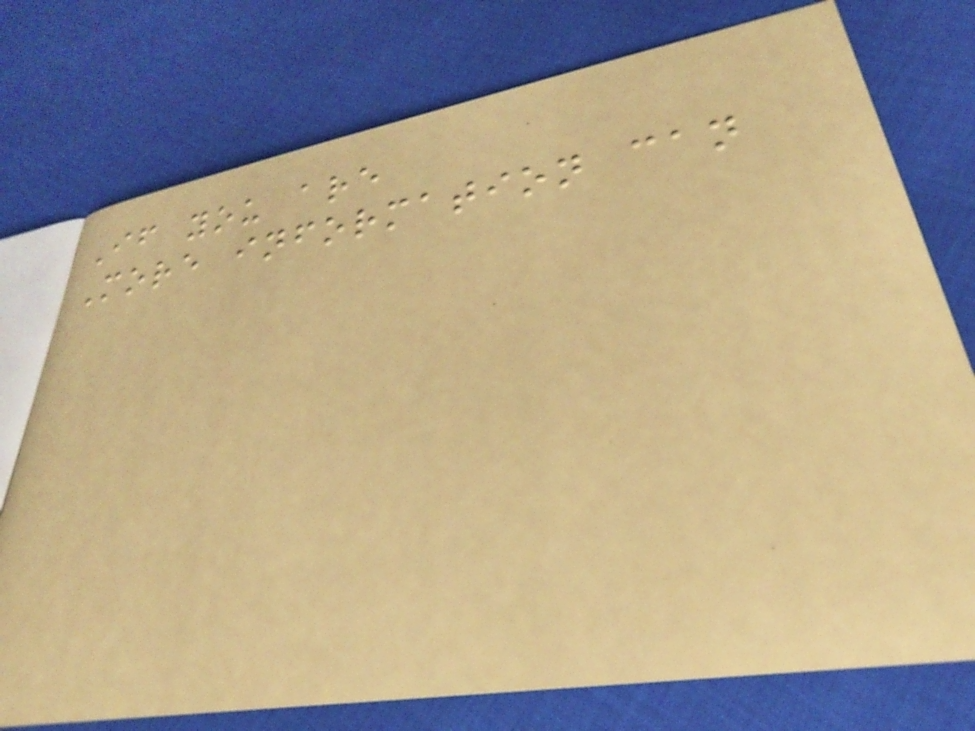If you are
More information can
